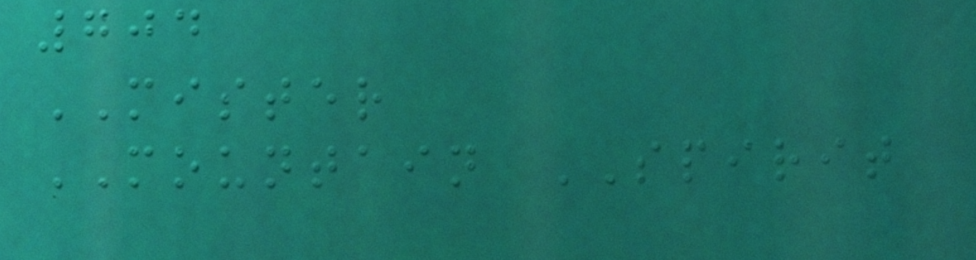704
MISTER
MOUNTAIN SPIRIT
